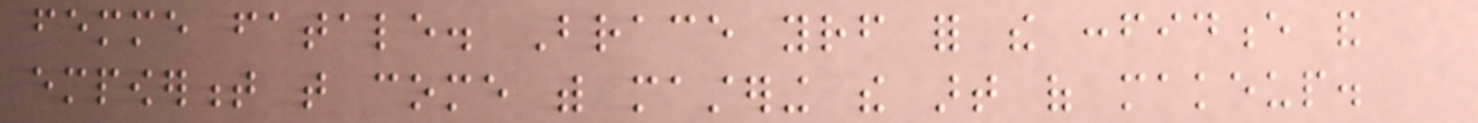femme fatale. Brace yourself for the confidence and
empowerment that come with mastering the art of makeup.
